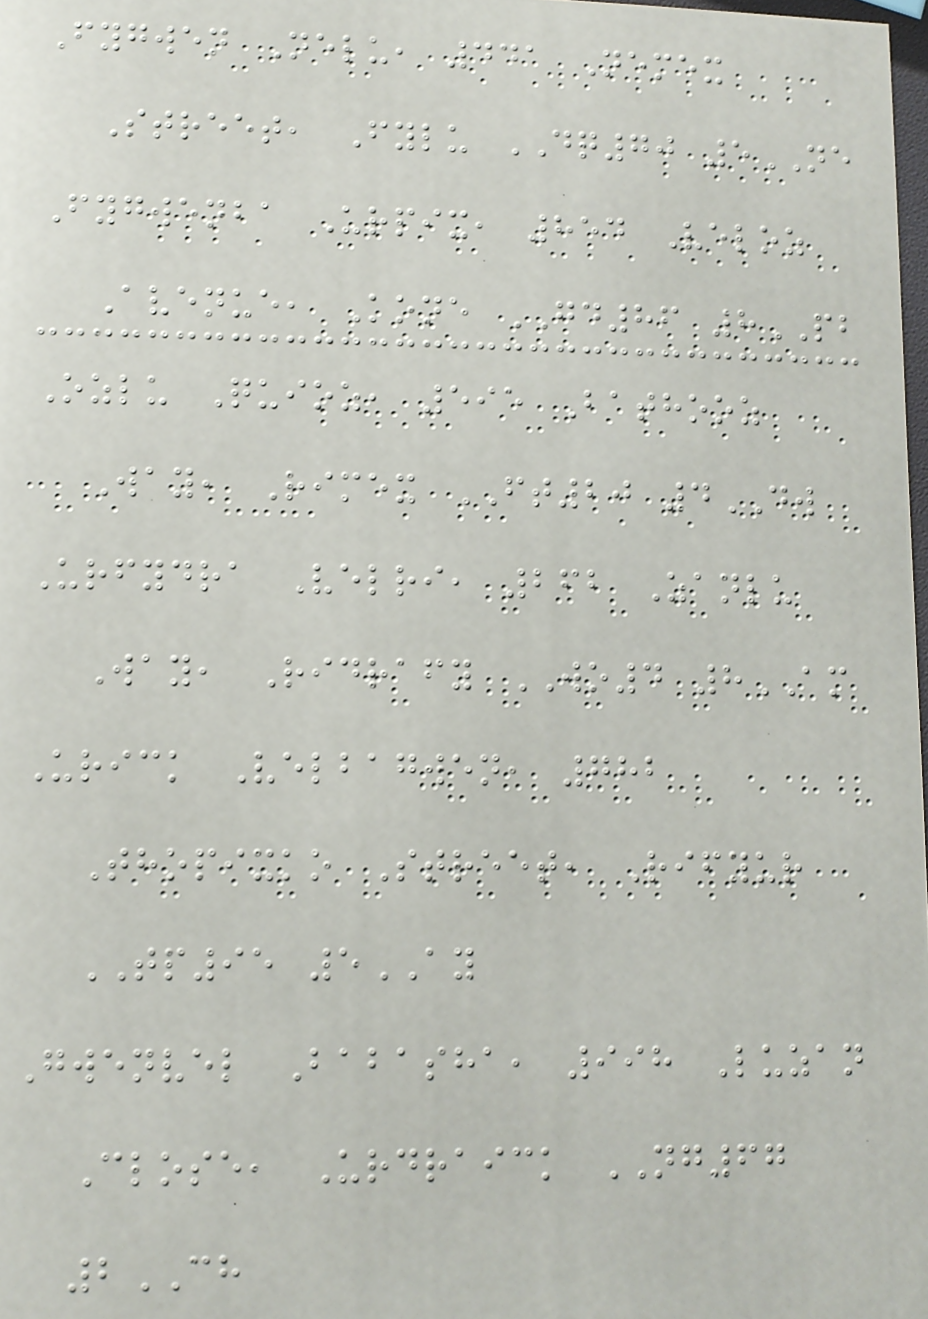Fygwen Nelu, 441 Nemex
Street, Fylu DQ70 5NE
Fygwenba Urpix, 854 Veloz
Avenue, Kone GD86 8PB
Ozlu Quioz, 595 Bathooz
Way, Rimex FT20 4DW
Urfydra Velri, 262 Zanlu
Way, Ridrafy WO4 8AM
Urick Velbagwen, 782
Thopixko Street, Rifyur
TP95 5AY
Gwenvel Babasha, 998 Luzan
Close, Urdraick NG67
2CH
